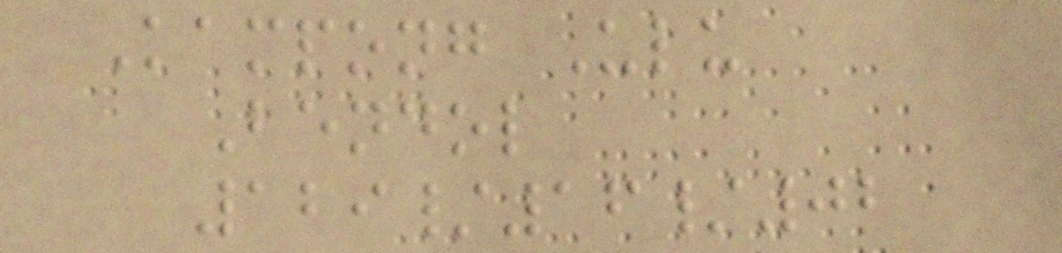Kampong Ulu
Bendol
129/16/02
